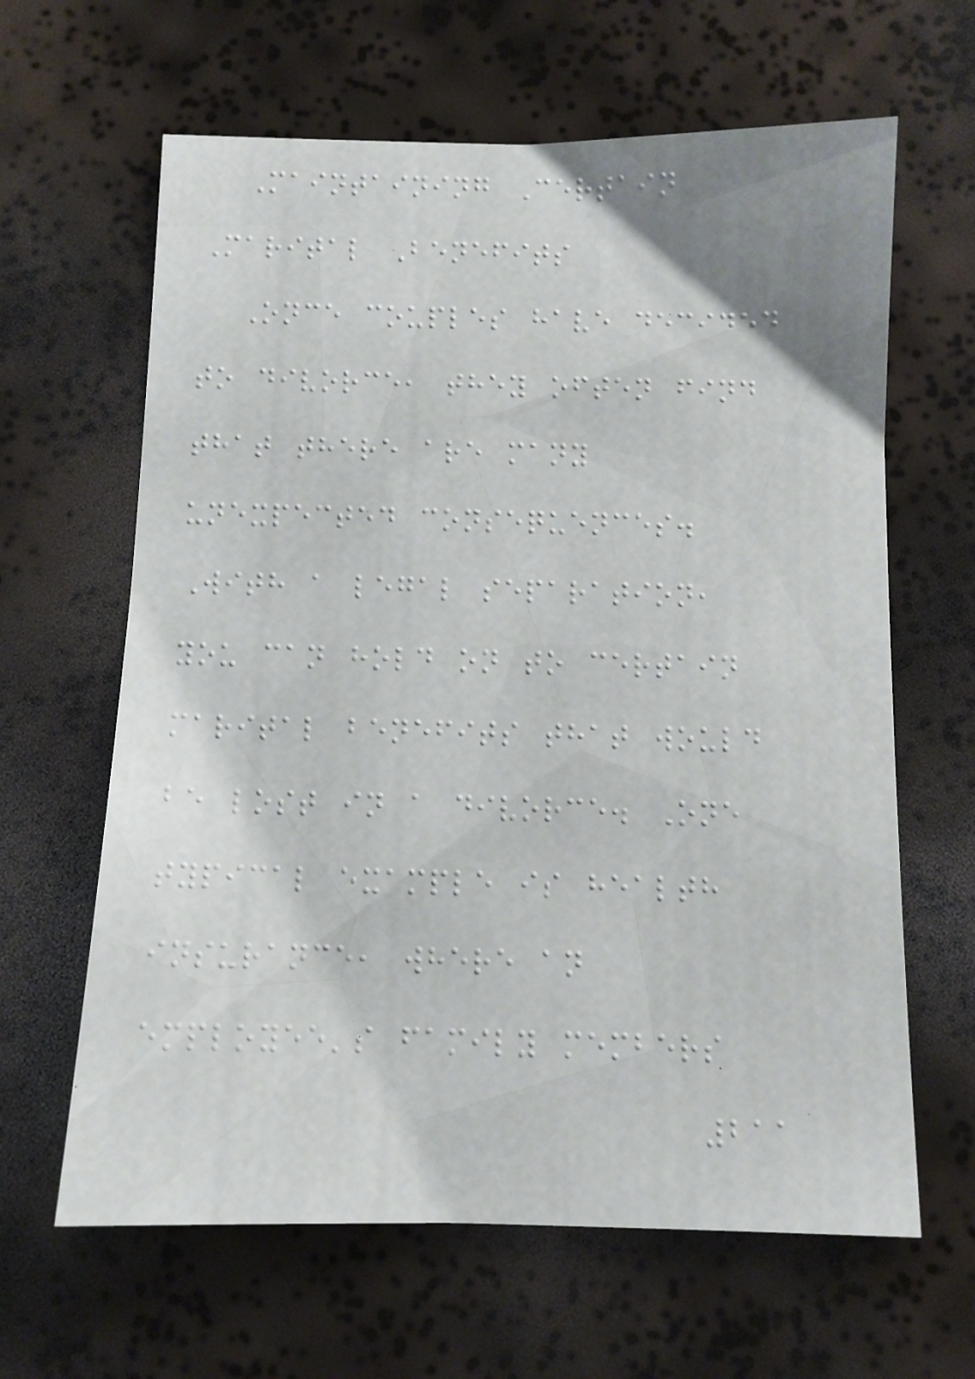Maintaining Certain
Marital Benefits
Once couples have decided
to divorce, they often find
that there are many
unexpected consequences.
With a legal separation,
you can hold on to certain
marital benefits that would
be lost in a divorce. One
typical example is health
insurance, where an
employee's family members
211
